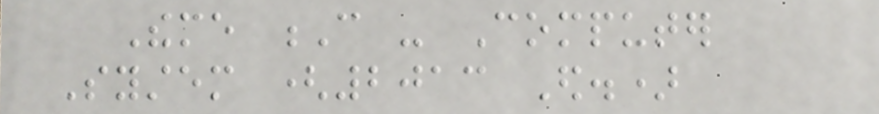Theme C - Computer
System (2013 Ed.)
